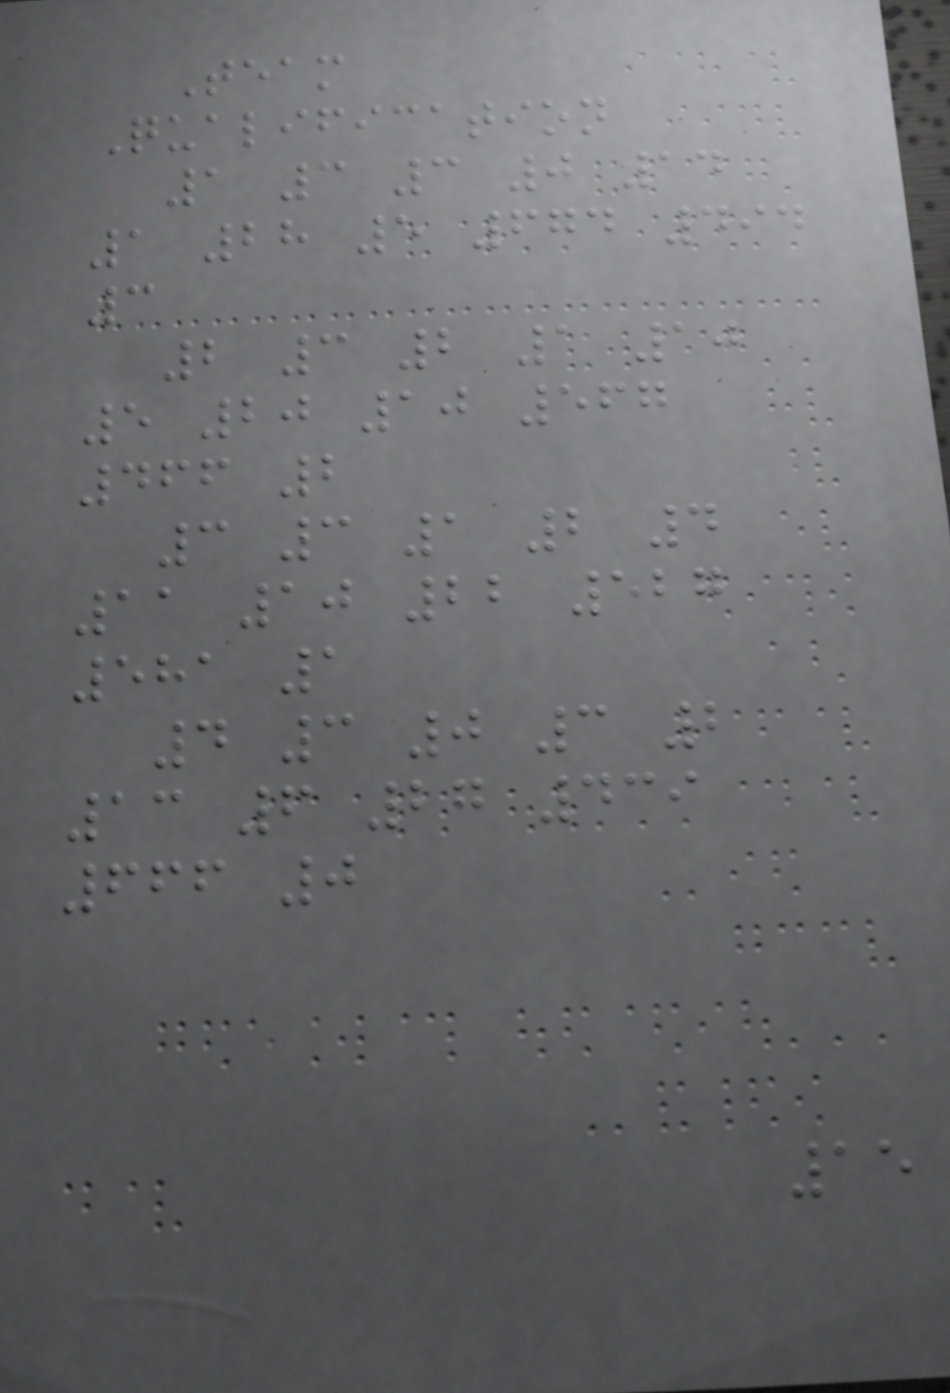Team
Qualification
1 3 3 0 14
1 28 5 674 494
3
2 3 2 1 10
5 20 10 567
466 2
3 3 1 2 4
11 10 22 527
581 1
4 3 0 3 2
13 6 27 439
666 0
15
